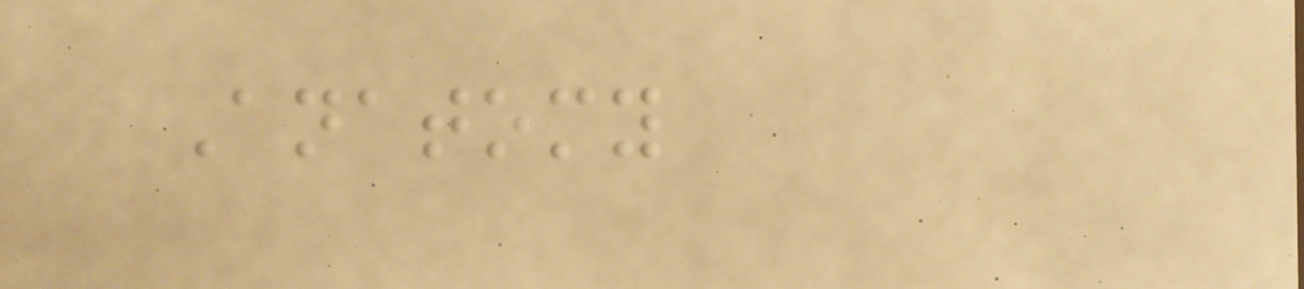Anatomy
